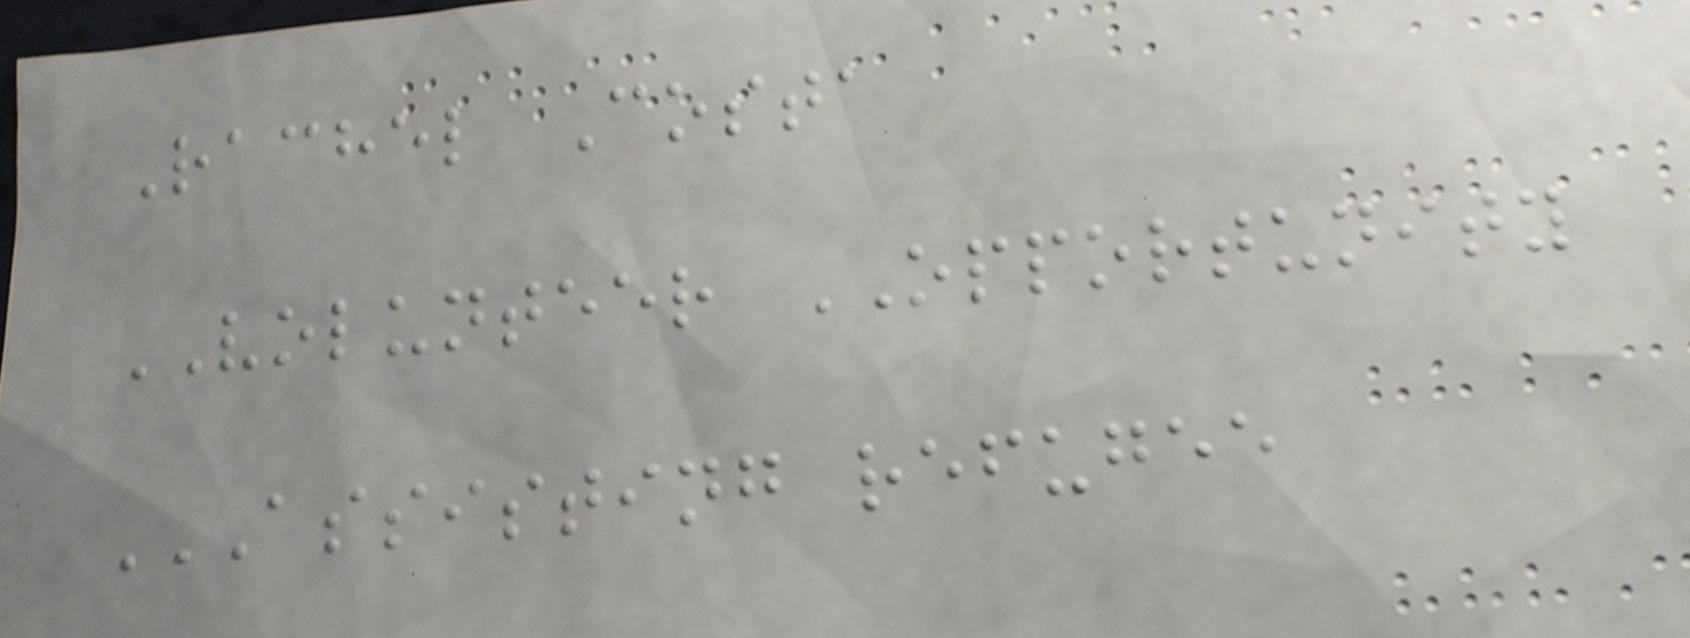Rachel Costa
VOLUNTEER OPPORTUNITY
ASSISTING REFUGEE
